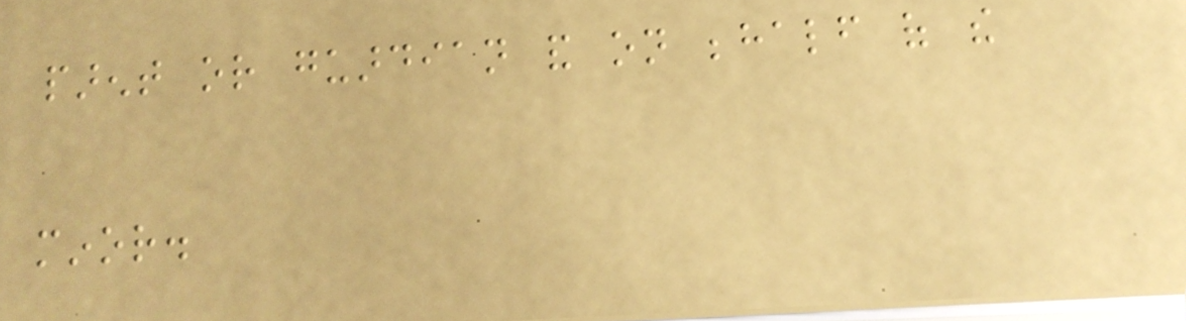parent or guardian and on behalf of the
minor.
